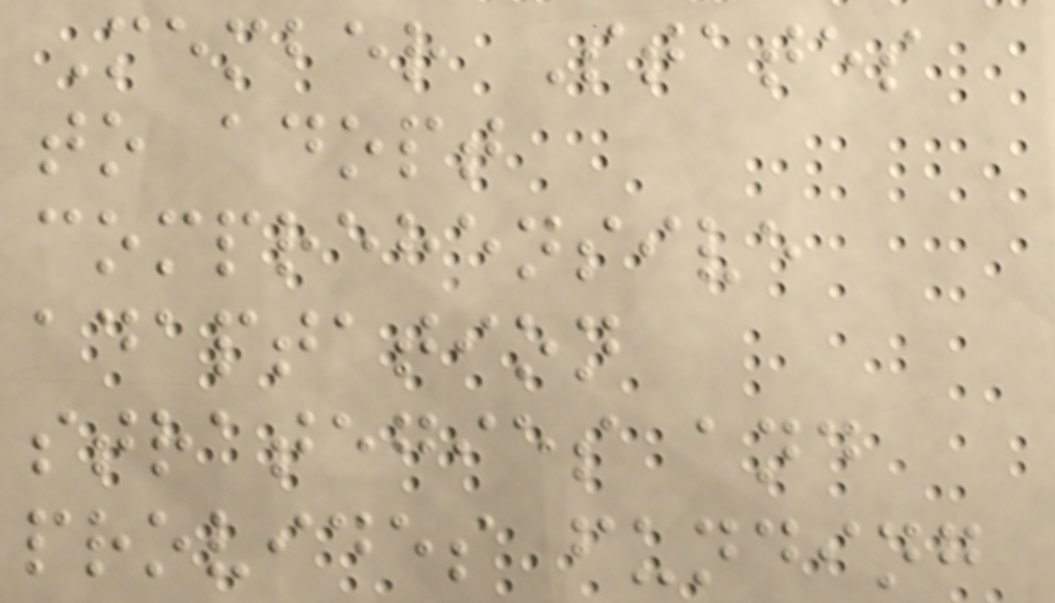Member States
to adopt
comprehensive
adaptation
strategies and
provides funding
